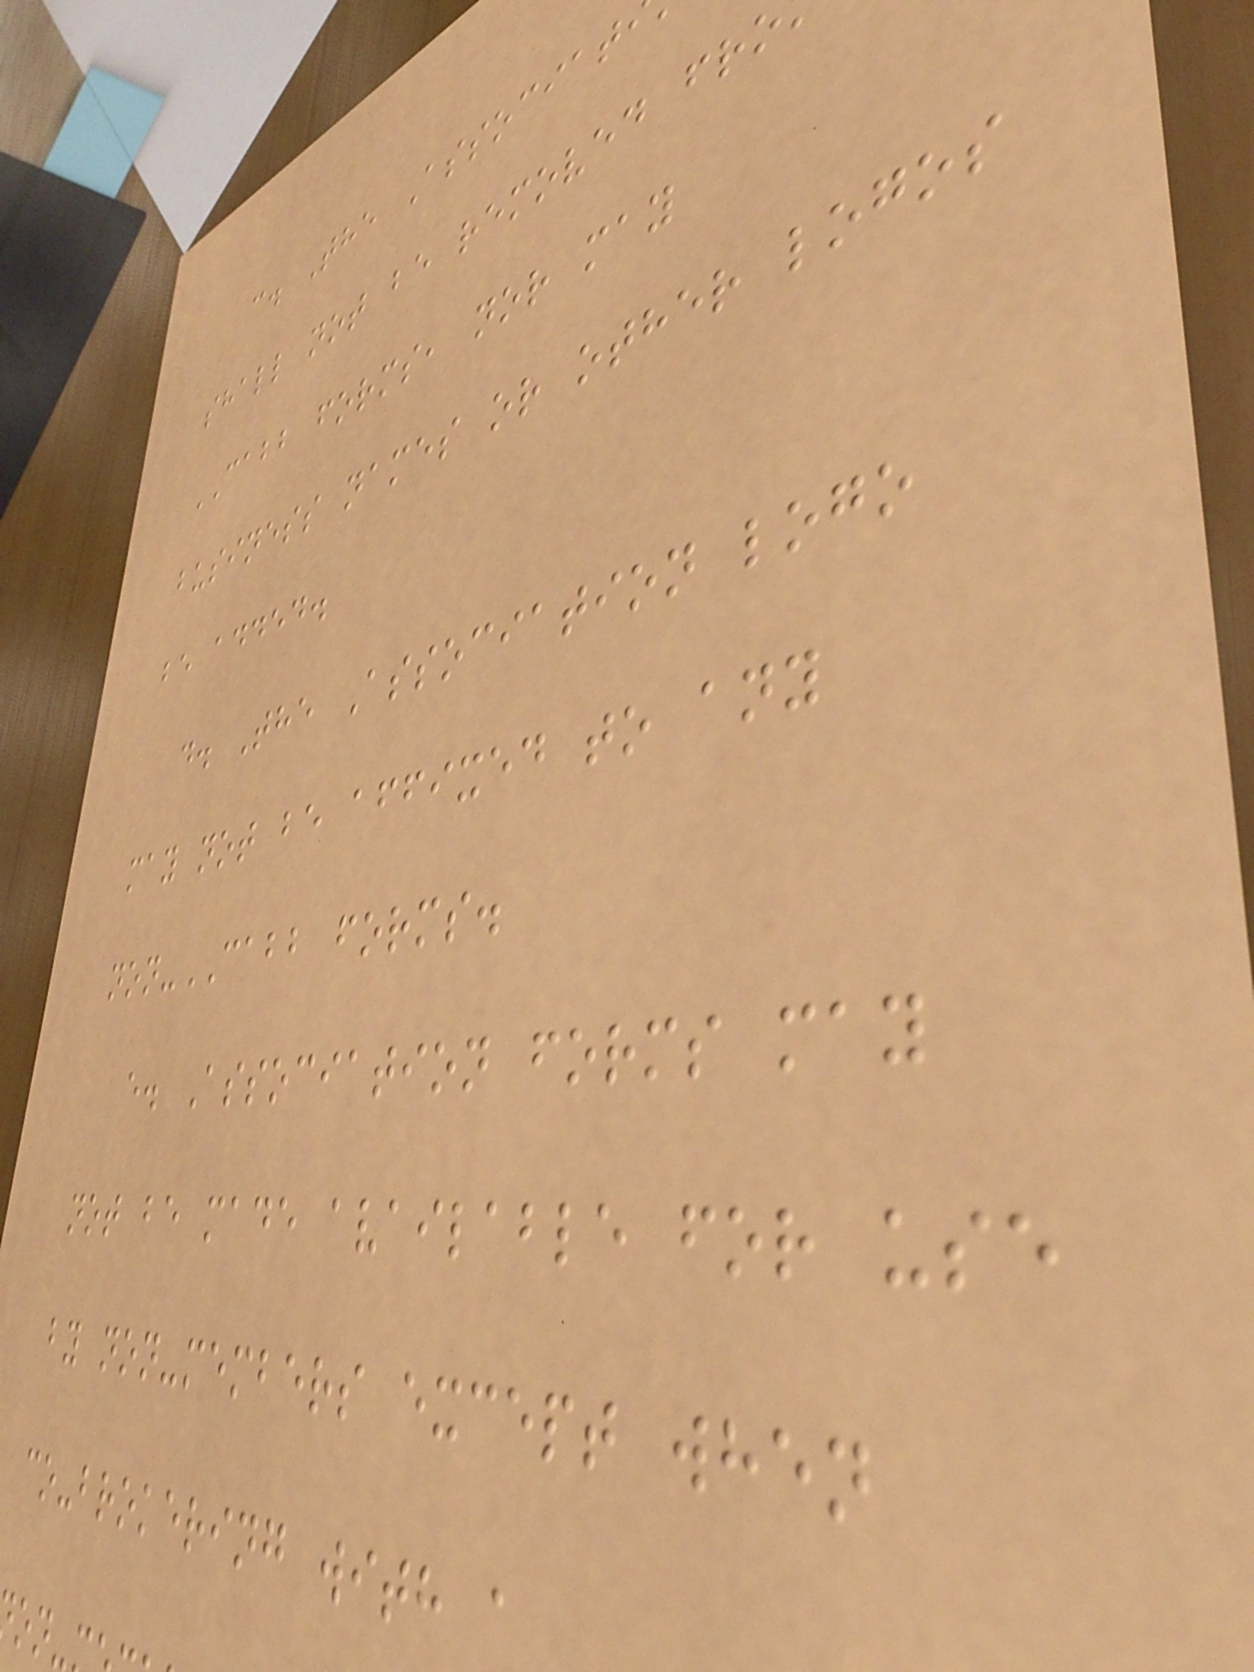c. The Associat
shall not be removed fro
CABB forms, nor may
business names or other logos
be added.
d. The Association logo
may not be affixed to any
non-CABB forms.
e. Association forms may
not be made available for use
by non-members except when
co-brokering with a
